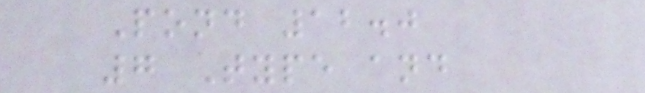Pond 12.0
7 Type and
